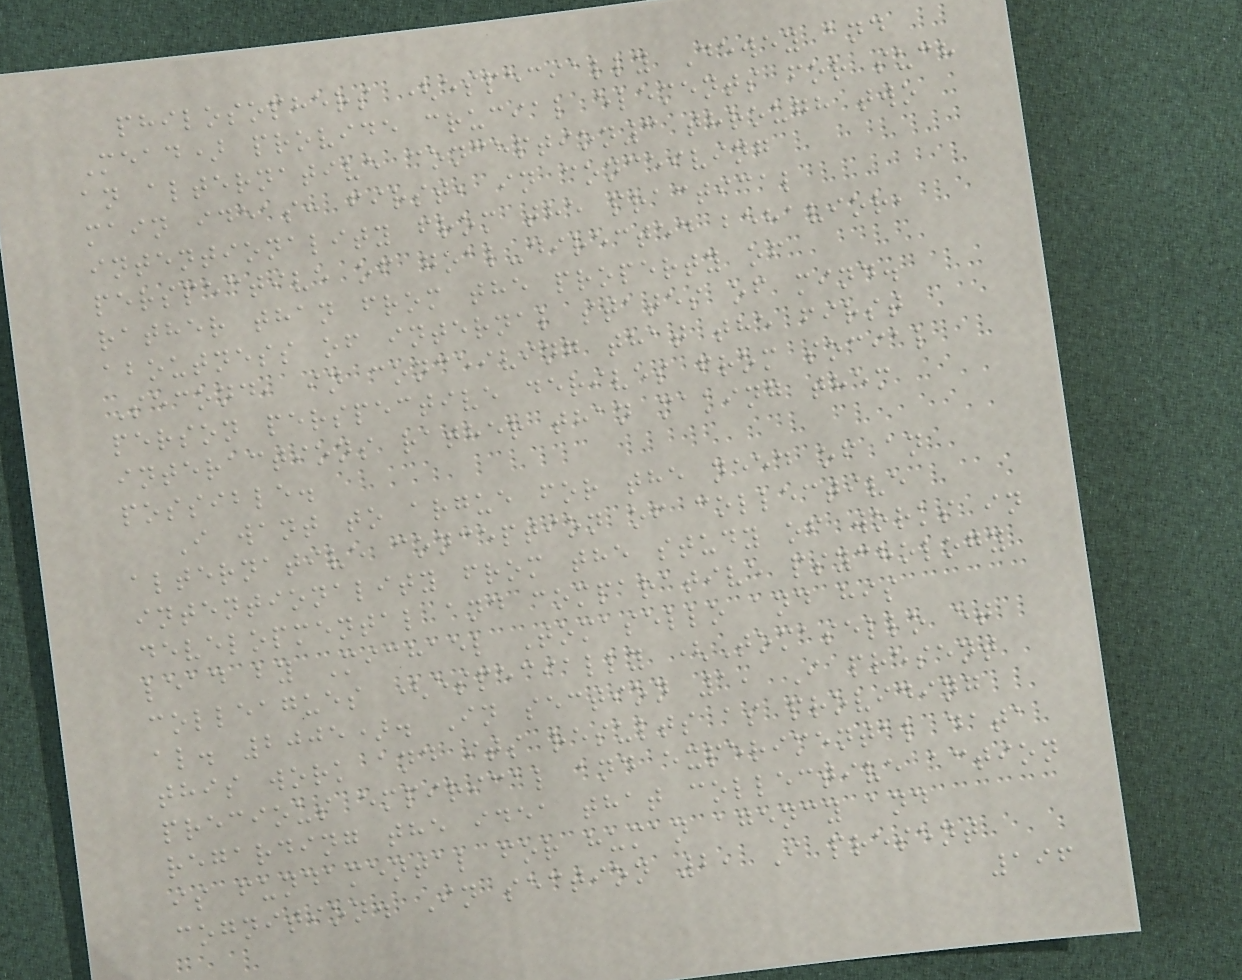philosophers (especially Dewey and
Mead) provide crucial elements for such
an alternative conception3 through two
main ideas: first, in conceiving
intentionality from the practical
perspective of goal-directed behavior,
rather than from the property of
aboutness of internal states of mind.
Second, in conceiving that the first
person perspective derives from social
interactions rather than making them
possible.
I want to argue for the need of an
alternative conception of collective
intentionality from the study of works in
developmental and comparative psychology
lead by Michael Tomasello and his
colleagues (especially (Tomasello et
al. 2005). In section 1, I present
this work and its results as providing
precious empirical and experimental data
regarding the idea that collective action
is fundamental for human agency and
cognition. In section 2, I present
196
